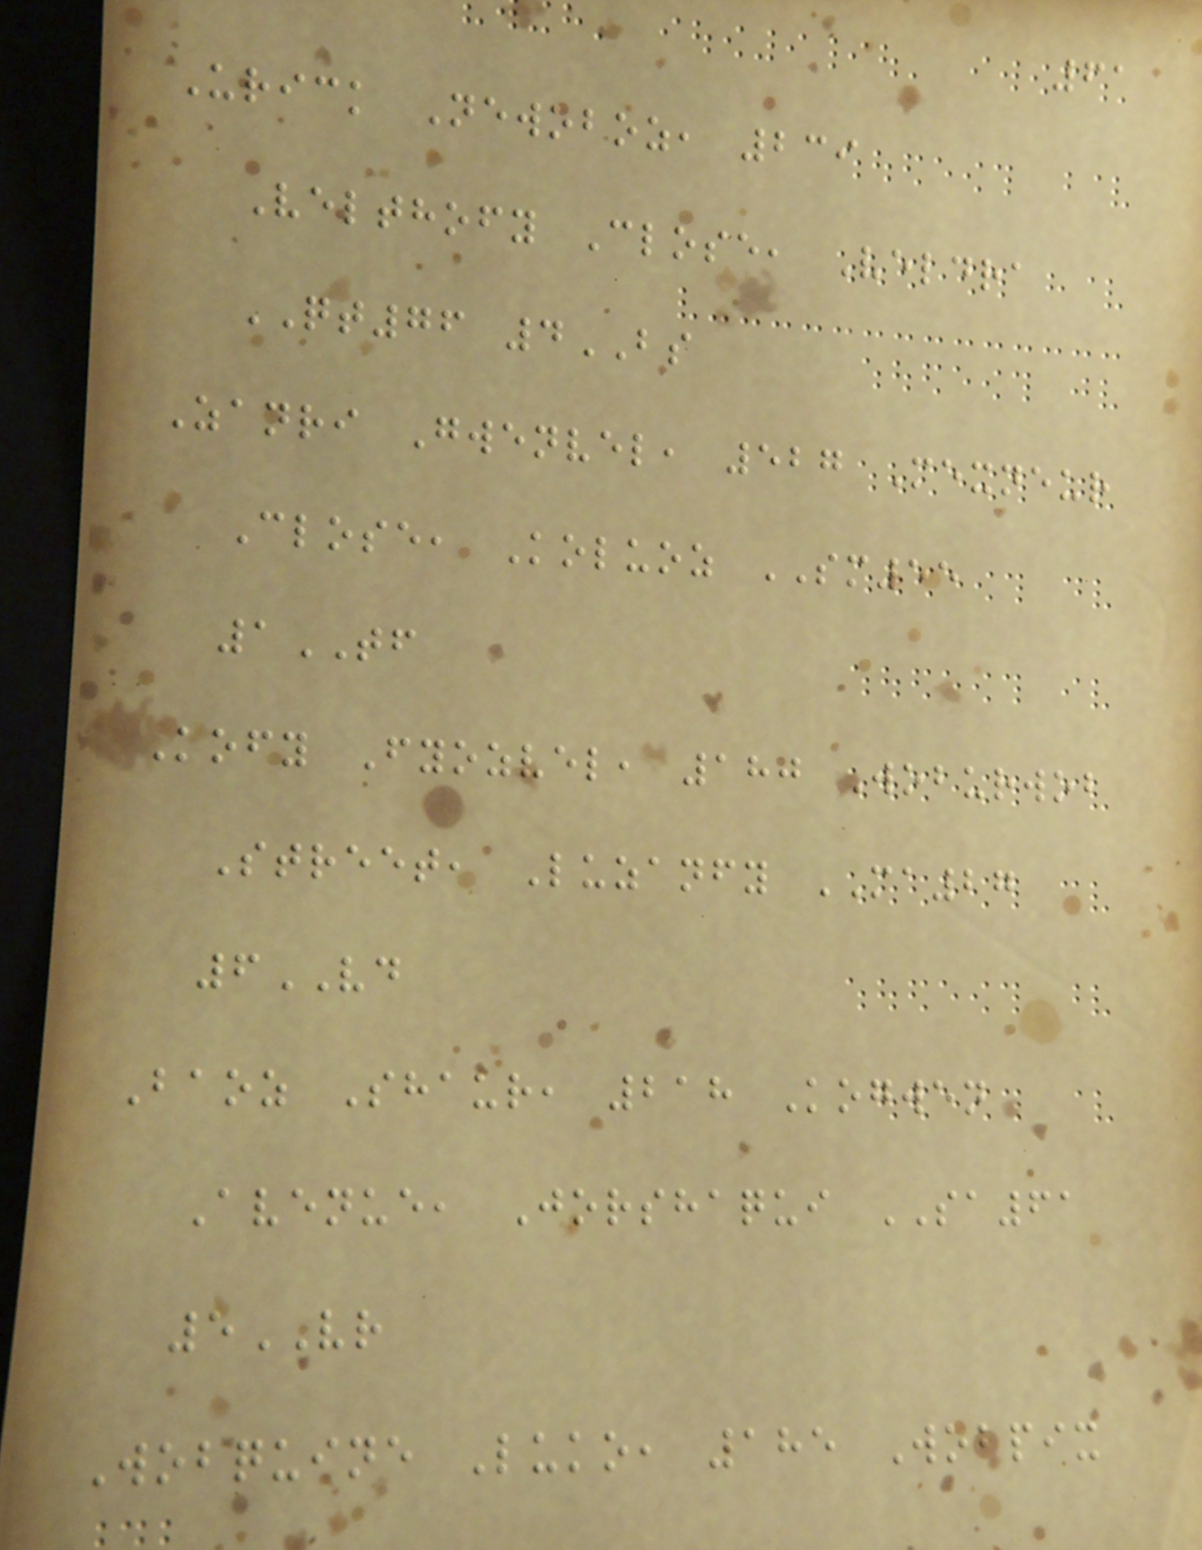61
Urick Newoboz, 239
Velthofy Close, Veldra
QT76 4BS
Zanri Gwenvel, 527 Mexneur
Close, Koluoz SM55
1TF
Kofy Fyozvel, 180 Woburwob
Street, Luzanfy MA27
6VD
Baoz Shaur, 218 Kogwen
Avenue, Jorshaqui SA61
5VR
Wobquine Luko, 185 Wobpix
